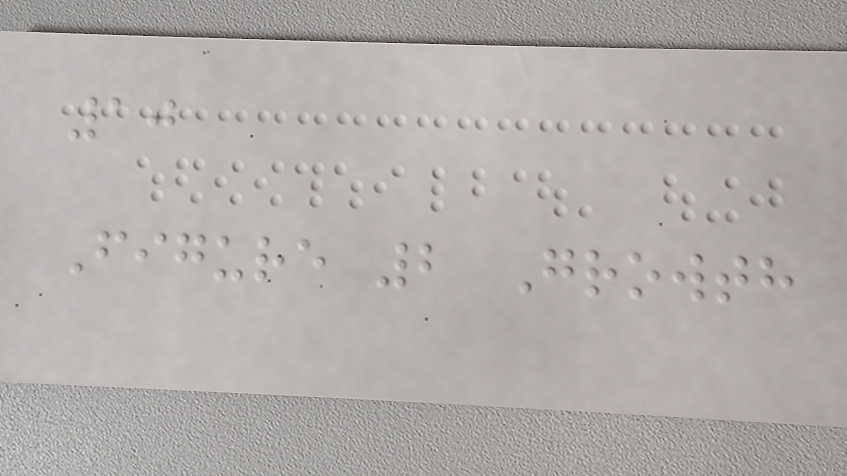10
Figure 2 Growth
